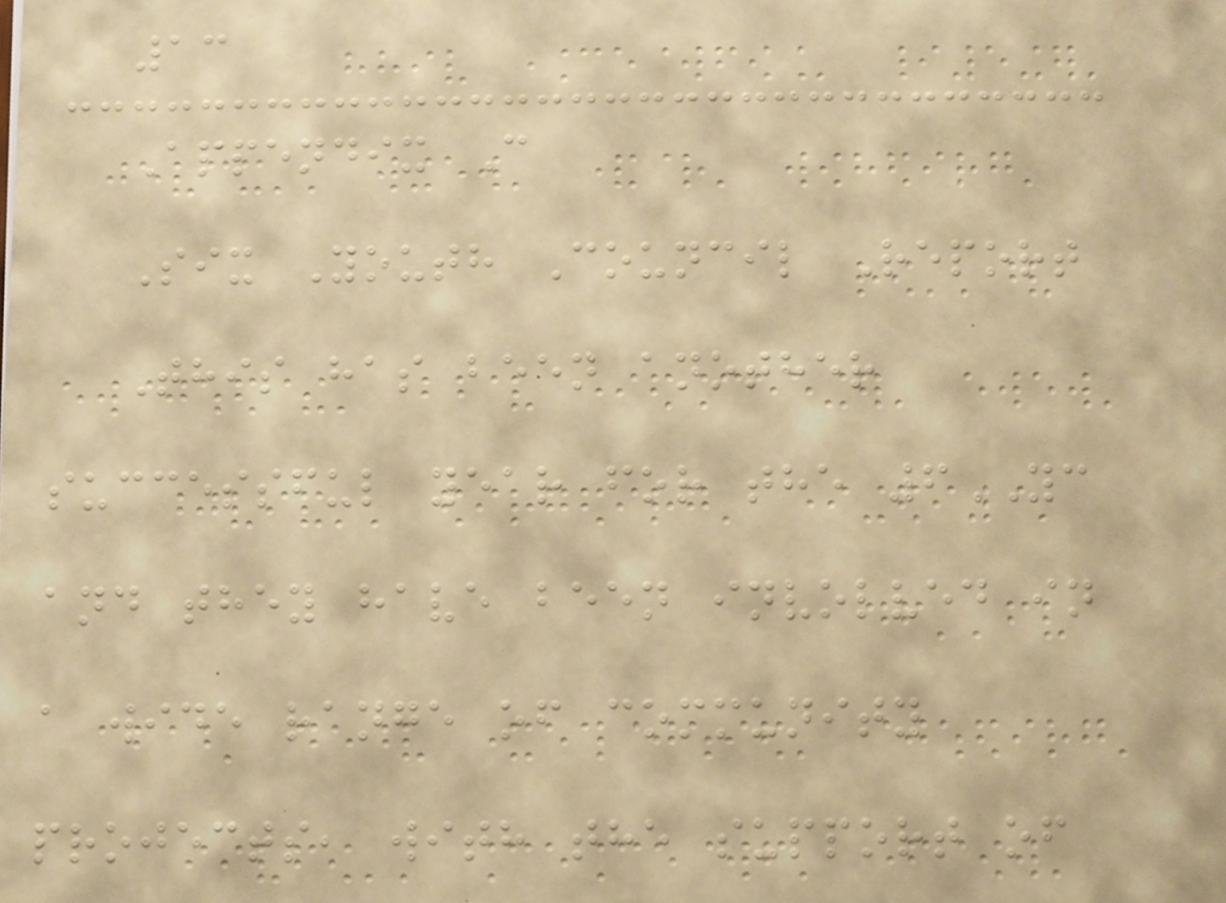13
Appendix C
Six Youth Council Report
This has been another
successful year for the 6YC
and they have been involved in
a wide range of community
projects, with the support of
